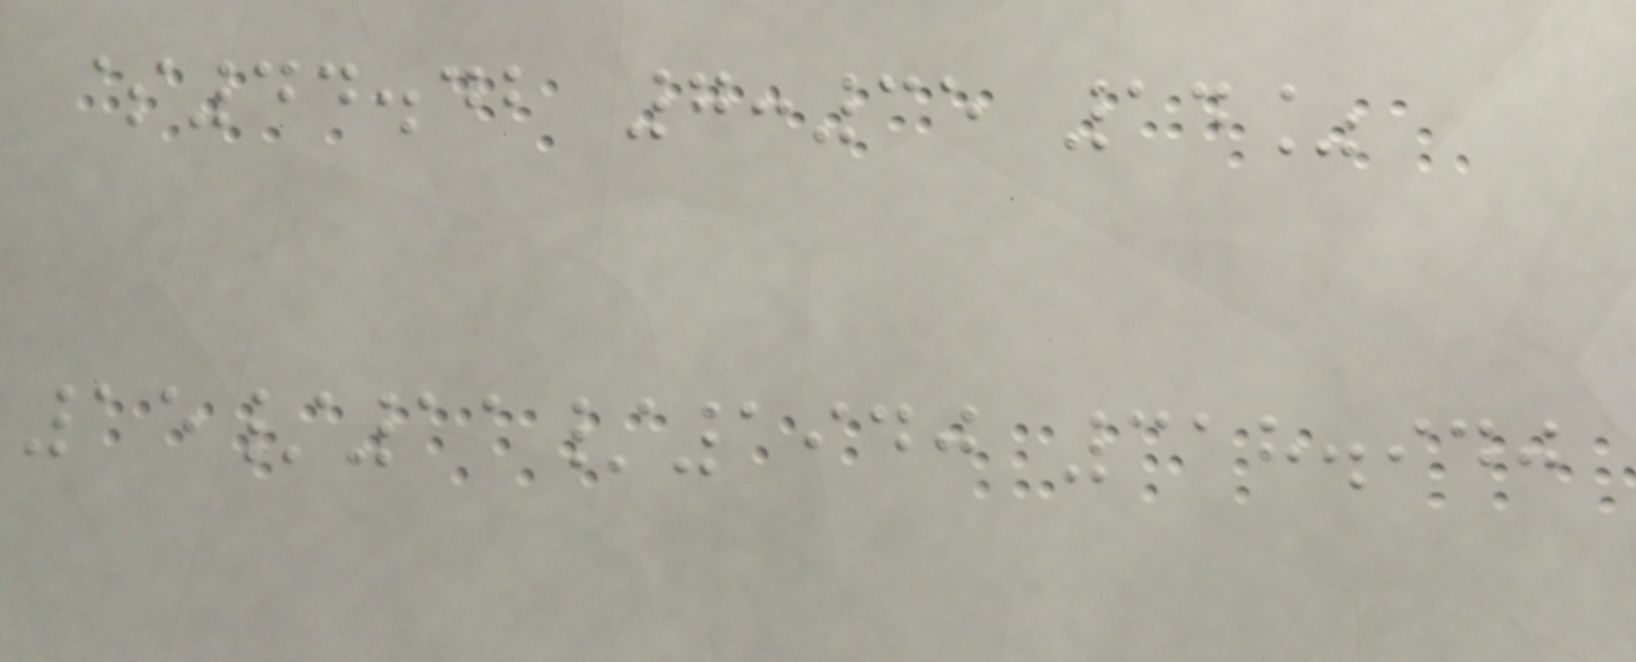$44.42 7:35 14%
15/11/1940 318.940
